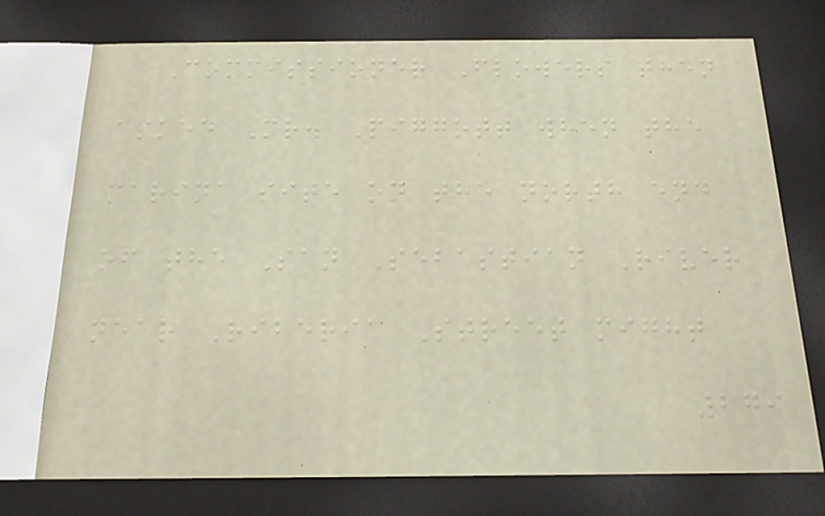Commissioner Flowers then
asked Mr. Piggott when the
marina site on the north end
of the San Sebastian River
near Riberia Street might
279
